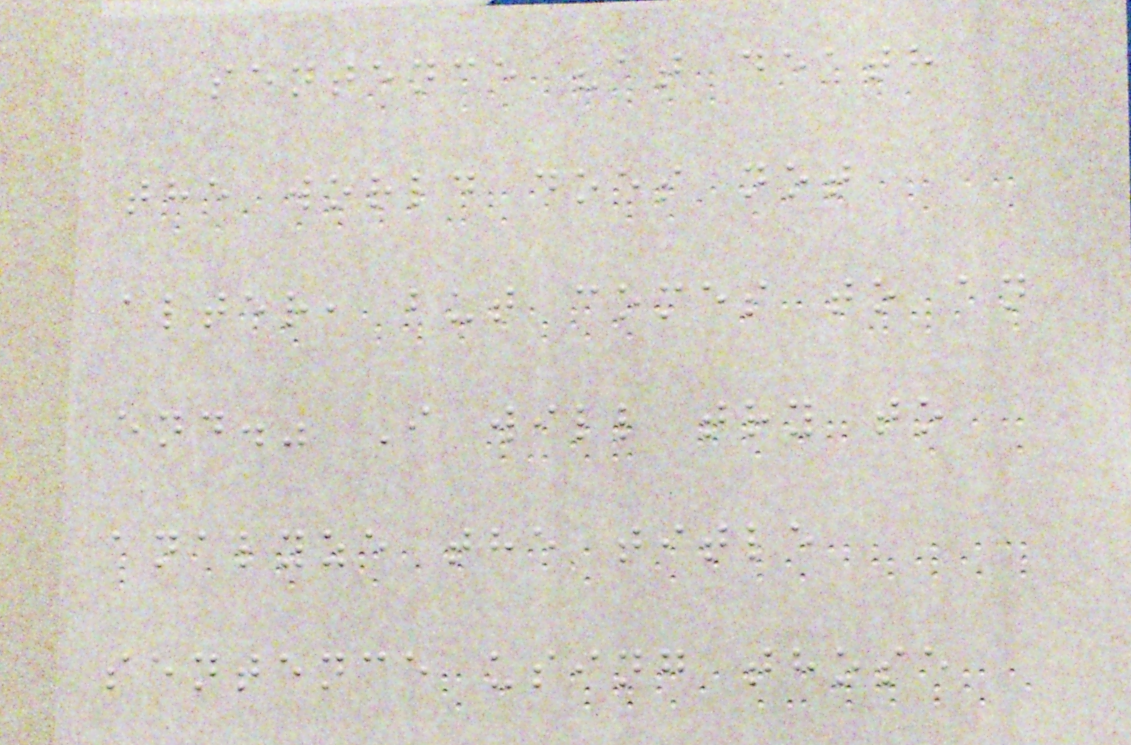sentence "at death
the world does not
alter, but comes to an
end." I will try to
analyze the title
sentence using those
